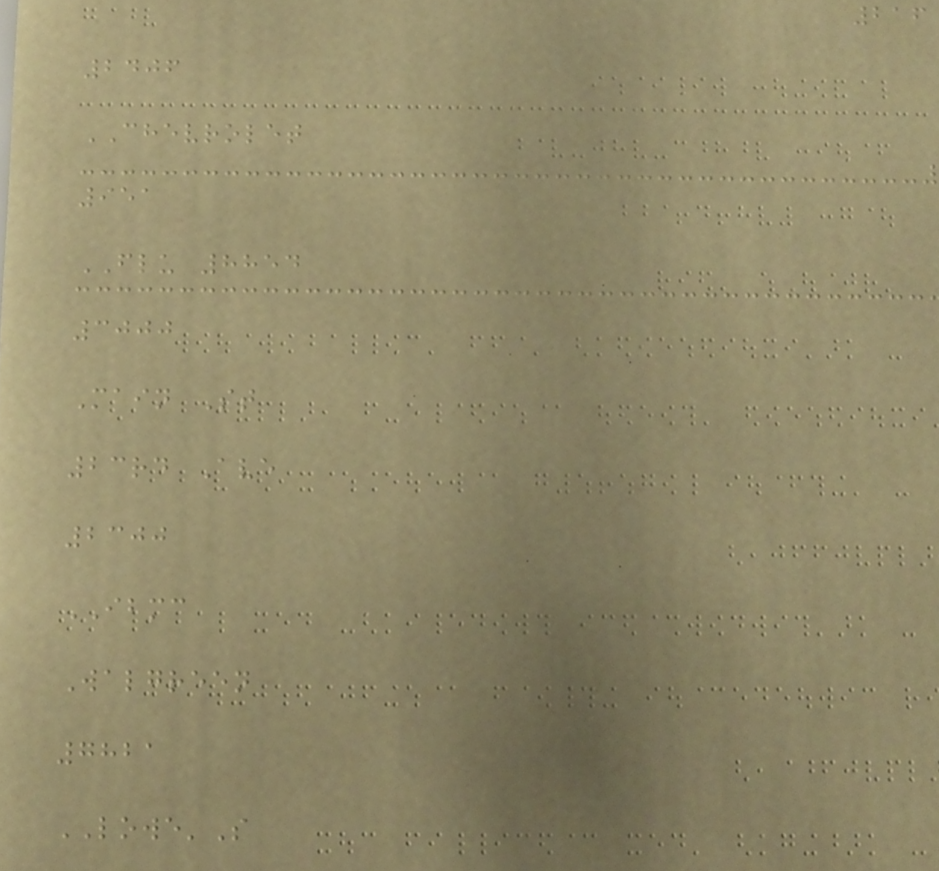216
2406
CHEVROLET
951
FLU 8854
3000
Main St
23rd Ave
2300
IBMC
Walgreen
7821
LOWE'S
